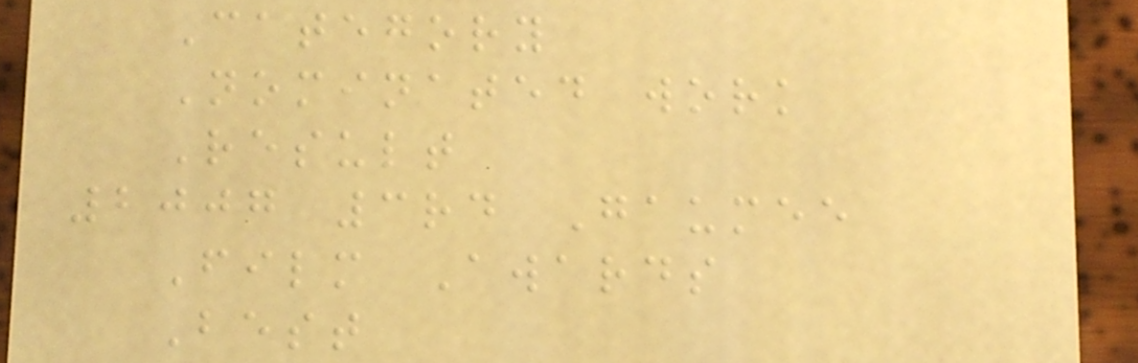Category
Nominated work
Result
2007 3rd Gaumee
Film Awards
Best
